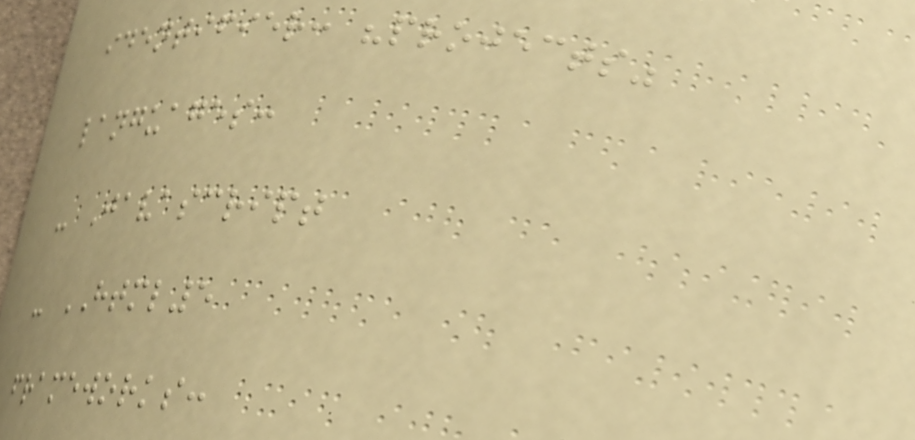identifier: "projects"
languages:
- Javascript
- HTML5
frameworks:
